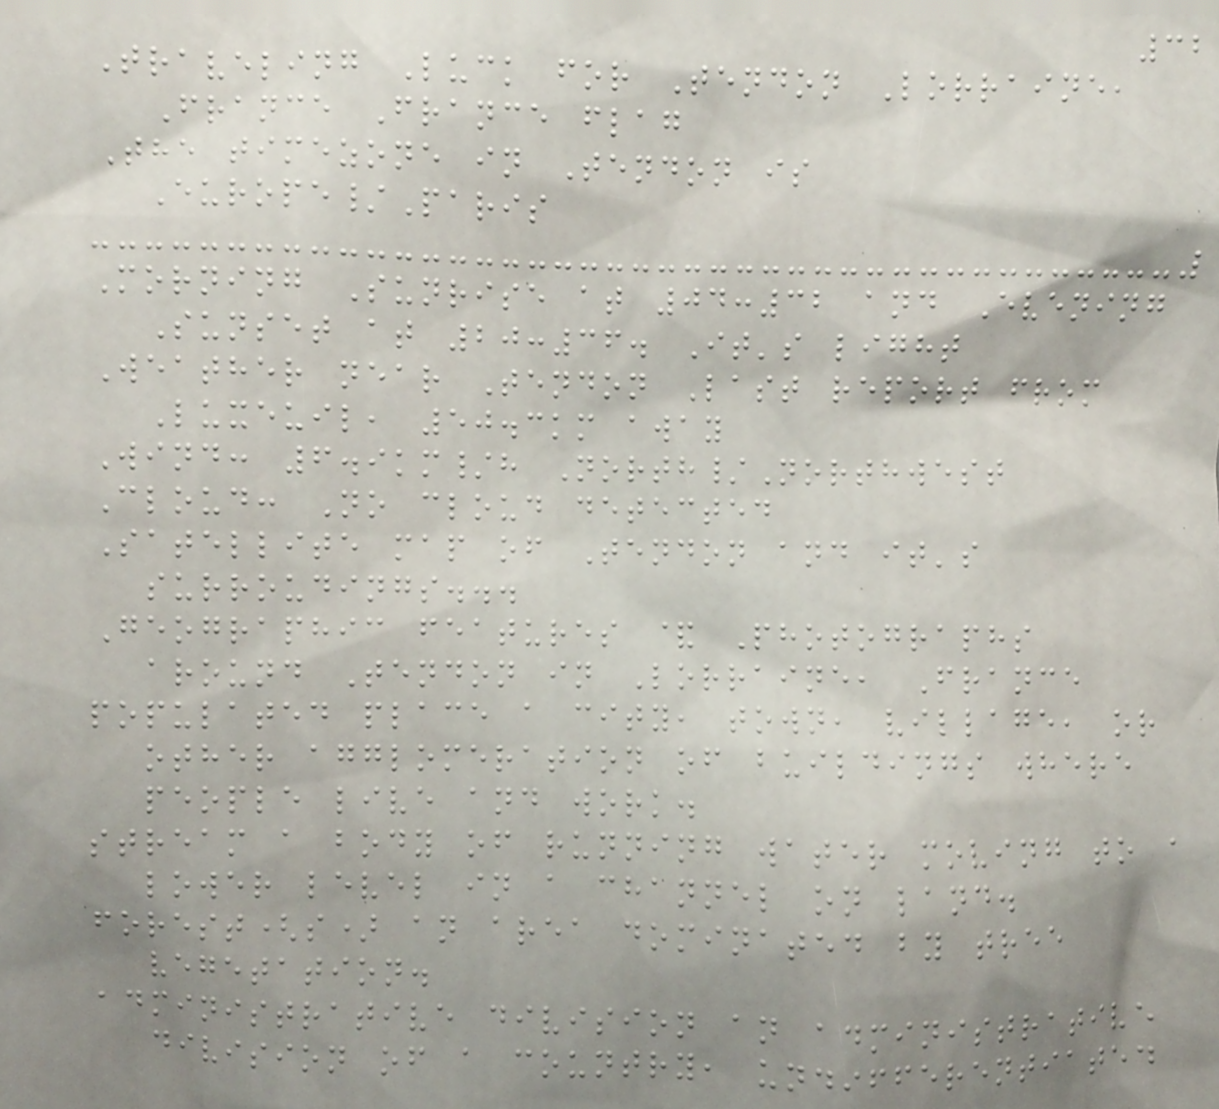32
Traveling Luck for Tendon Lorraine,
France France flag
The timezone in Tendon is
Europe/Paris
Morning Sunrise at 04:32 and Evening
Sunset at 20:36. It's light
Weather near Tendon Last report from
Luxeuil, 50.3km away
Wind: 6.9km/h North/Northwest
Cloud: No cloud detected
Satellite map of Tendon and it's
surroudings...
Geographic features & Photographs
around Tendon in Lorraine, France
populated place a city, town, village, or
other agglomeration of buildings where
people live and work.
stream a body of running water moving to a
lower level in a channel on land.
forest(s) an area dominated by tree
vegetation.
administrative division an administrative
division of a country, undifferentiated
